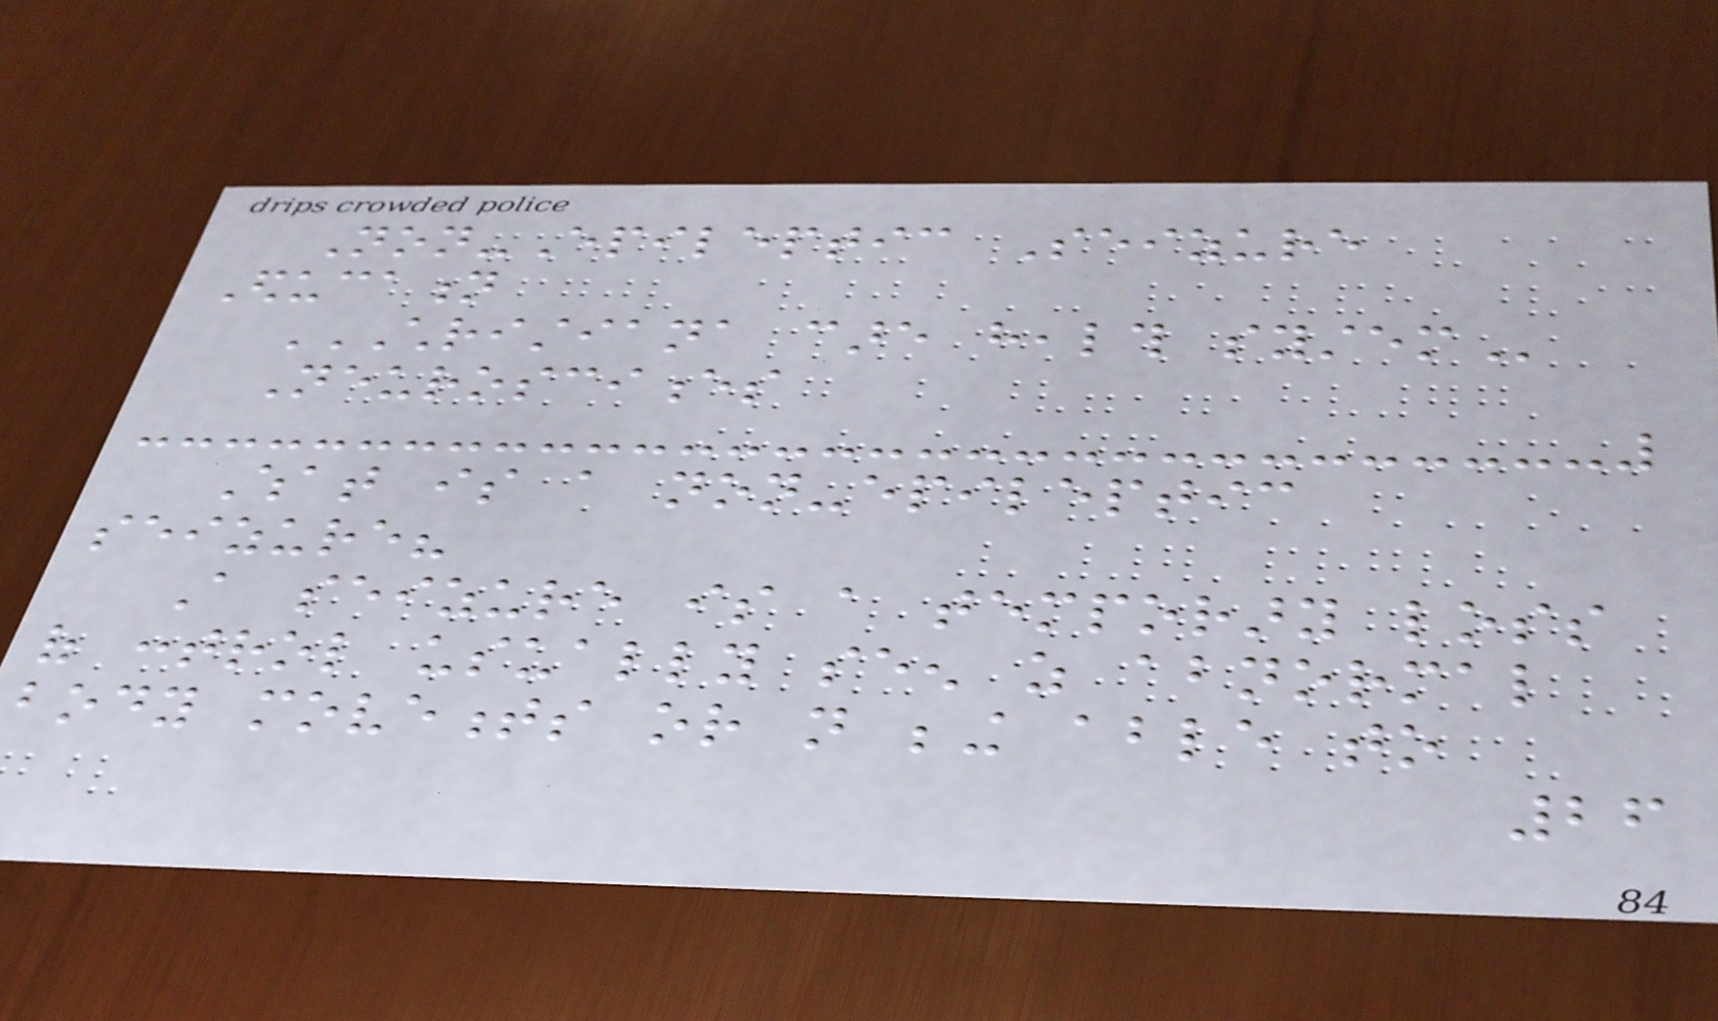Non-Epileptic Seizure
Education
CHRISTIANA CARE HEALTH SYSTEM
Neurosciences
What is a non-epileptic
seizure?
A seizure is a temporary loss
of control usually seen as abnormal
body movements or not being able to
26
